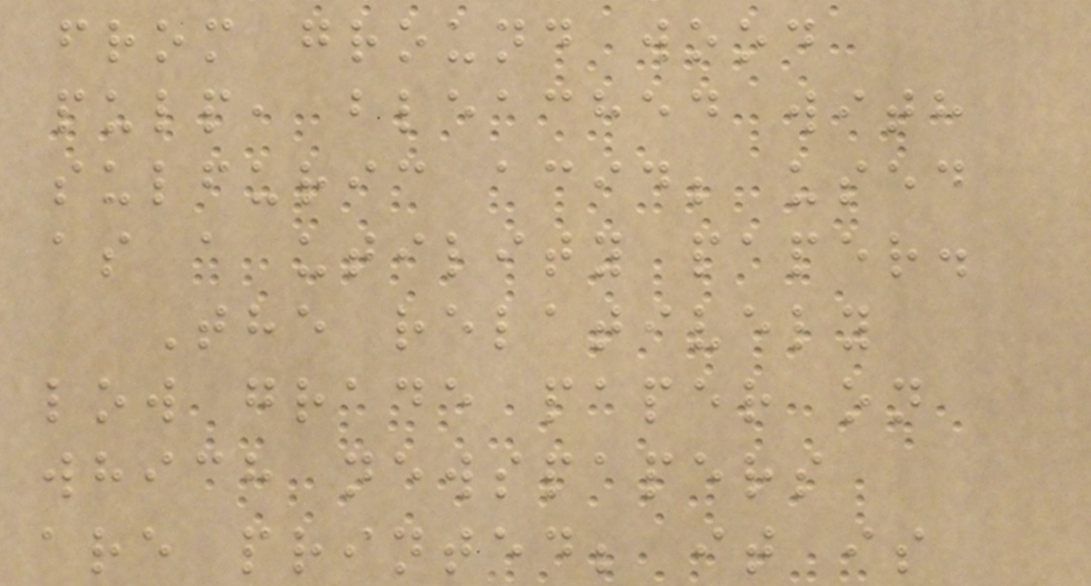from ground wood
pulp, bleached with
sulfuric acid; used
as a utility paper.
The relatively
low grade paper on
which newspapers
are printed; it is
